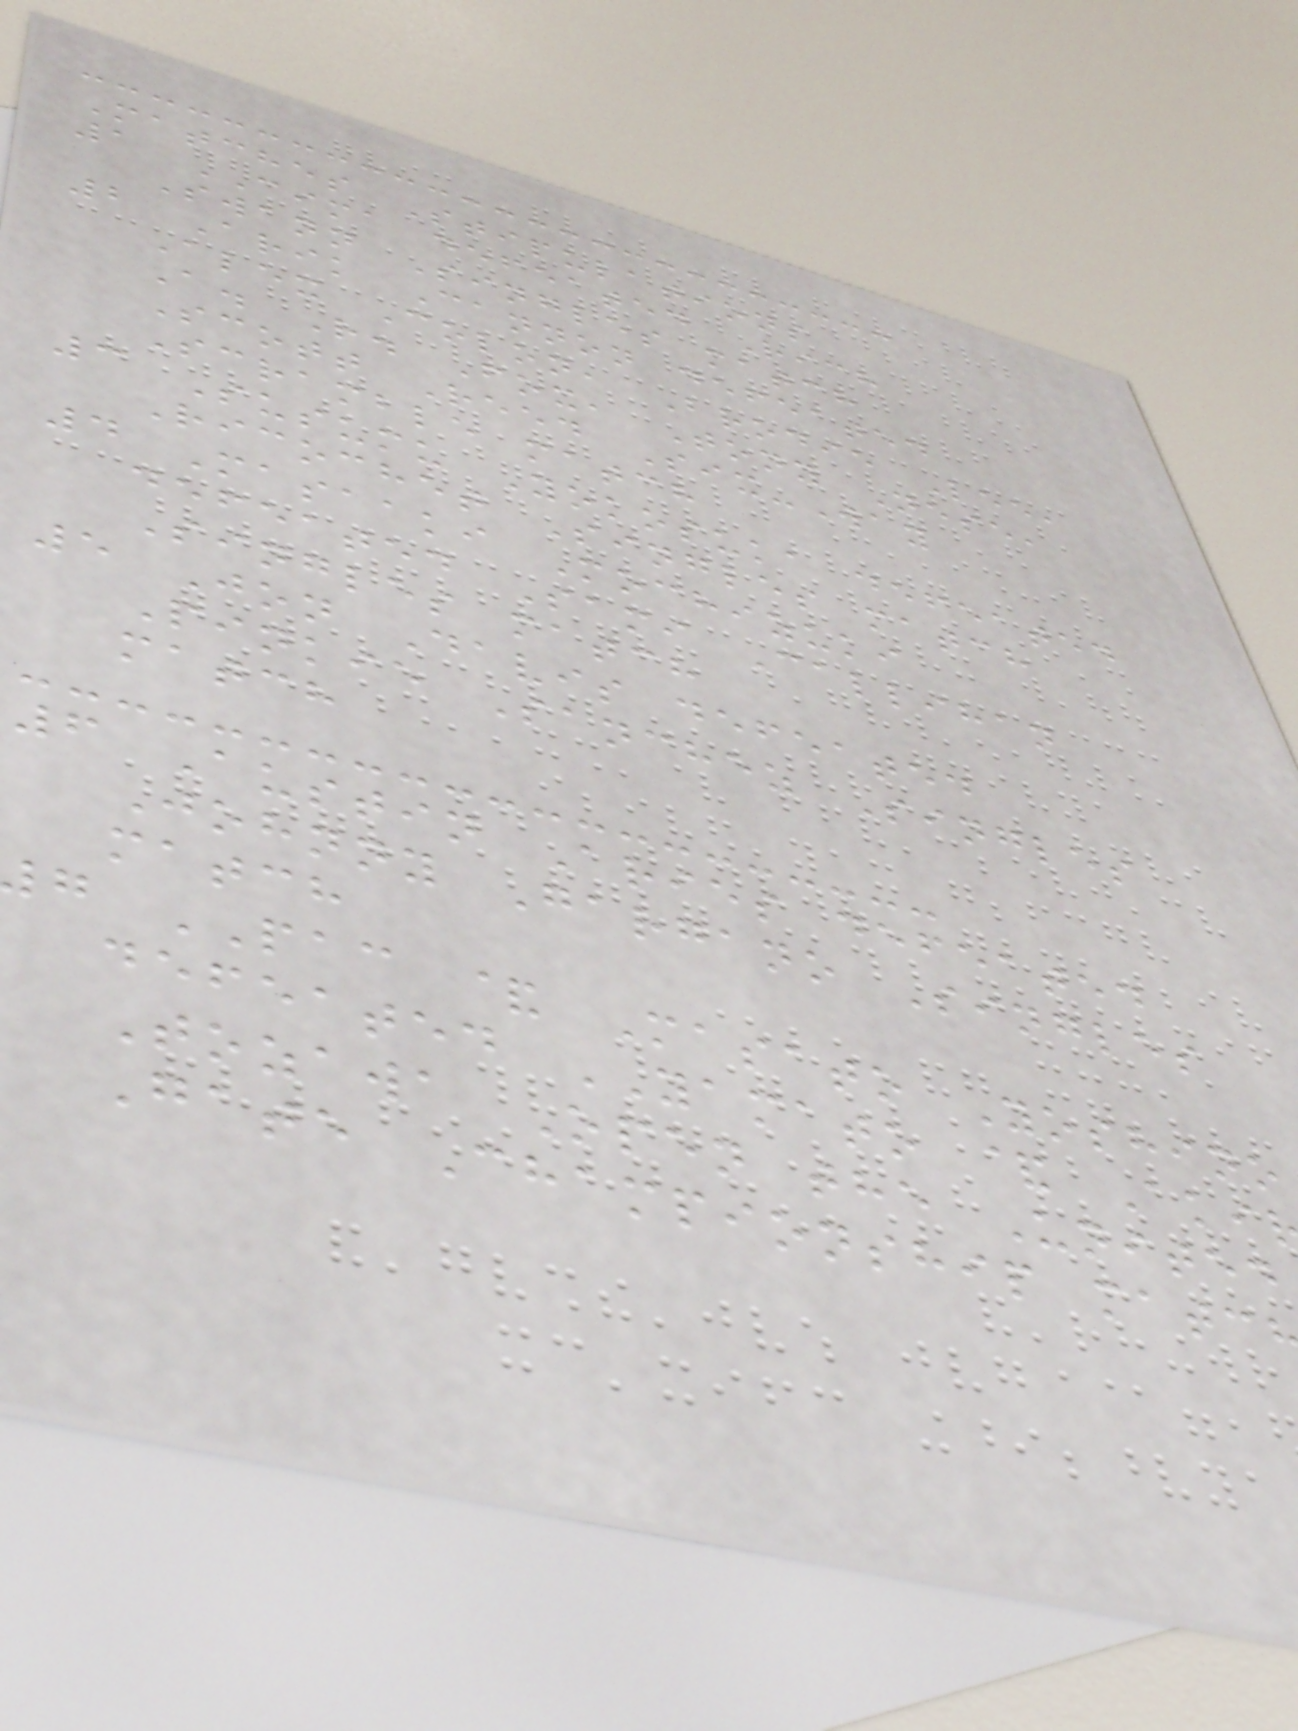Matches Stipulations
1 CIMA defeated Rich
Swann Singles match
2 Arik Cannon defeated
Alex Colon, Brodie Lee,
A. R. Fox, Tony Nese,
Scott Reed Six-Way
Scramble match
3 Susumu Yokosuka defeated
Ricochet Singles match
4 Masaaki Mochizuki
defeated Sami Callihan
Singles match
5 Jon Davis defeated
Pinkie Sanchez Singles
match
6 Austin Aries defeated
Johnny Gargano Singles
match
g PAC & Masato Yoshino
defeated YAMATO & Aki
Tozawa Open the United
Gate Championship matc
